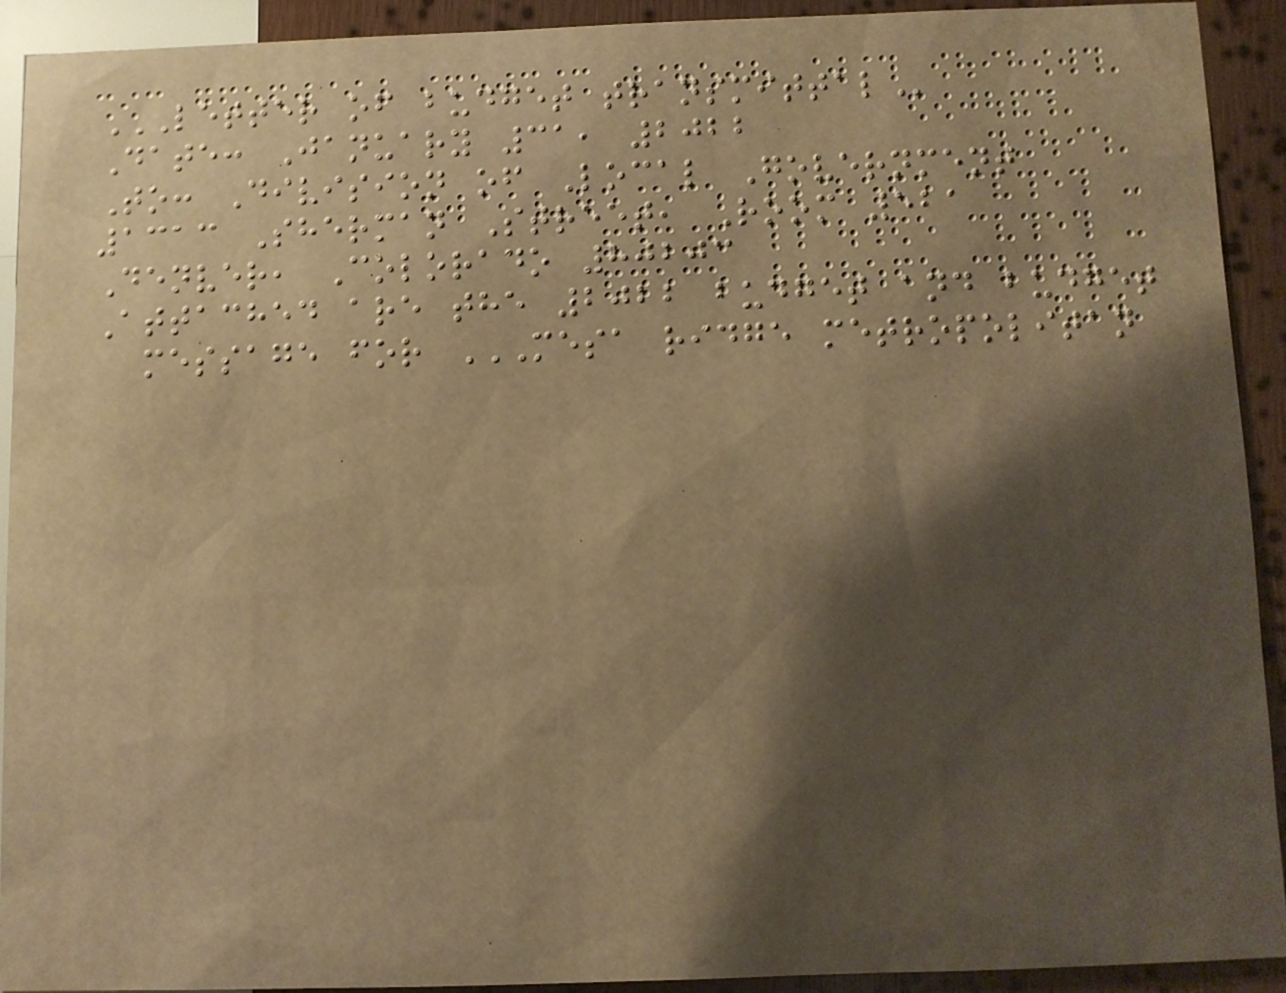LETTER OF BUDGET TRANSMITTAL
Date: January 31, 2022
To: Division of Local Government
1313 Sherman Street, Room 521
Denver, Colorado 80203
Attached are the 2022 budget and budget
message for MESA RIDGE METROPOLITAN
